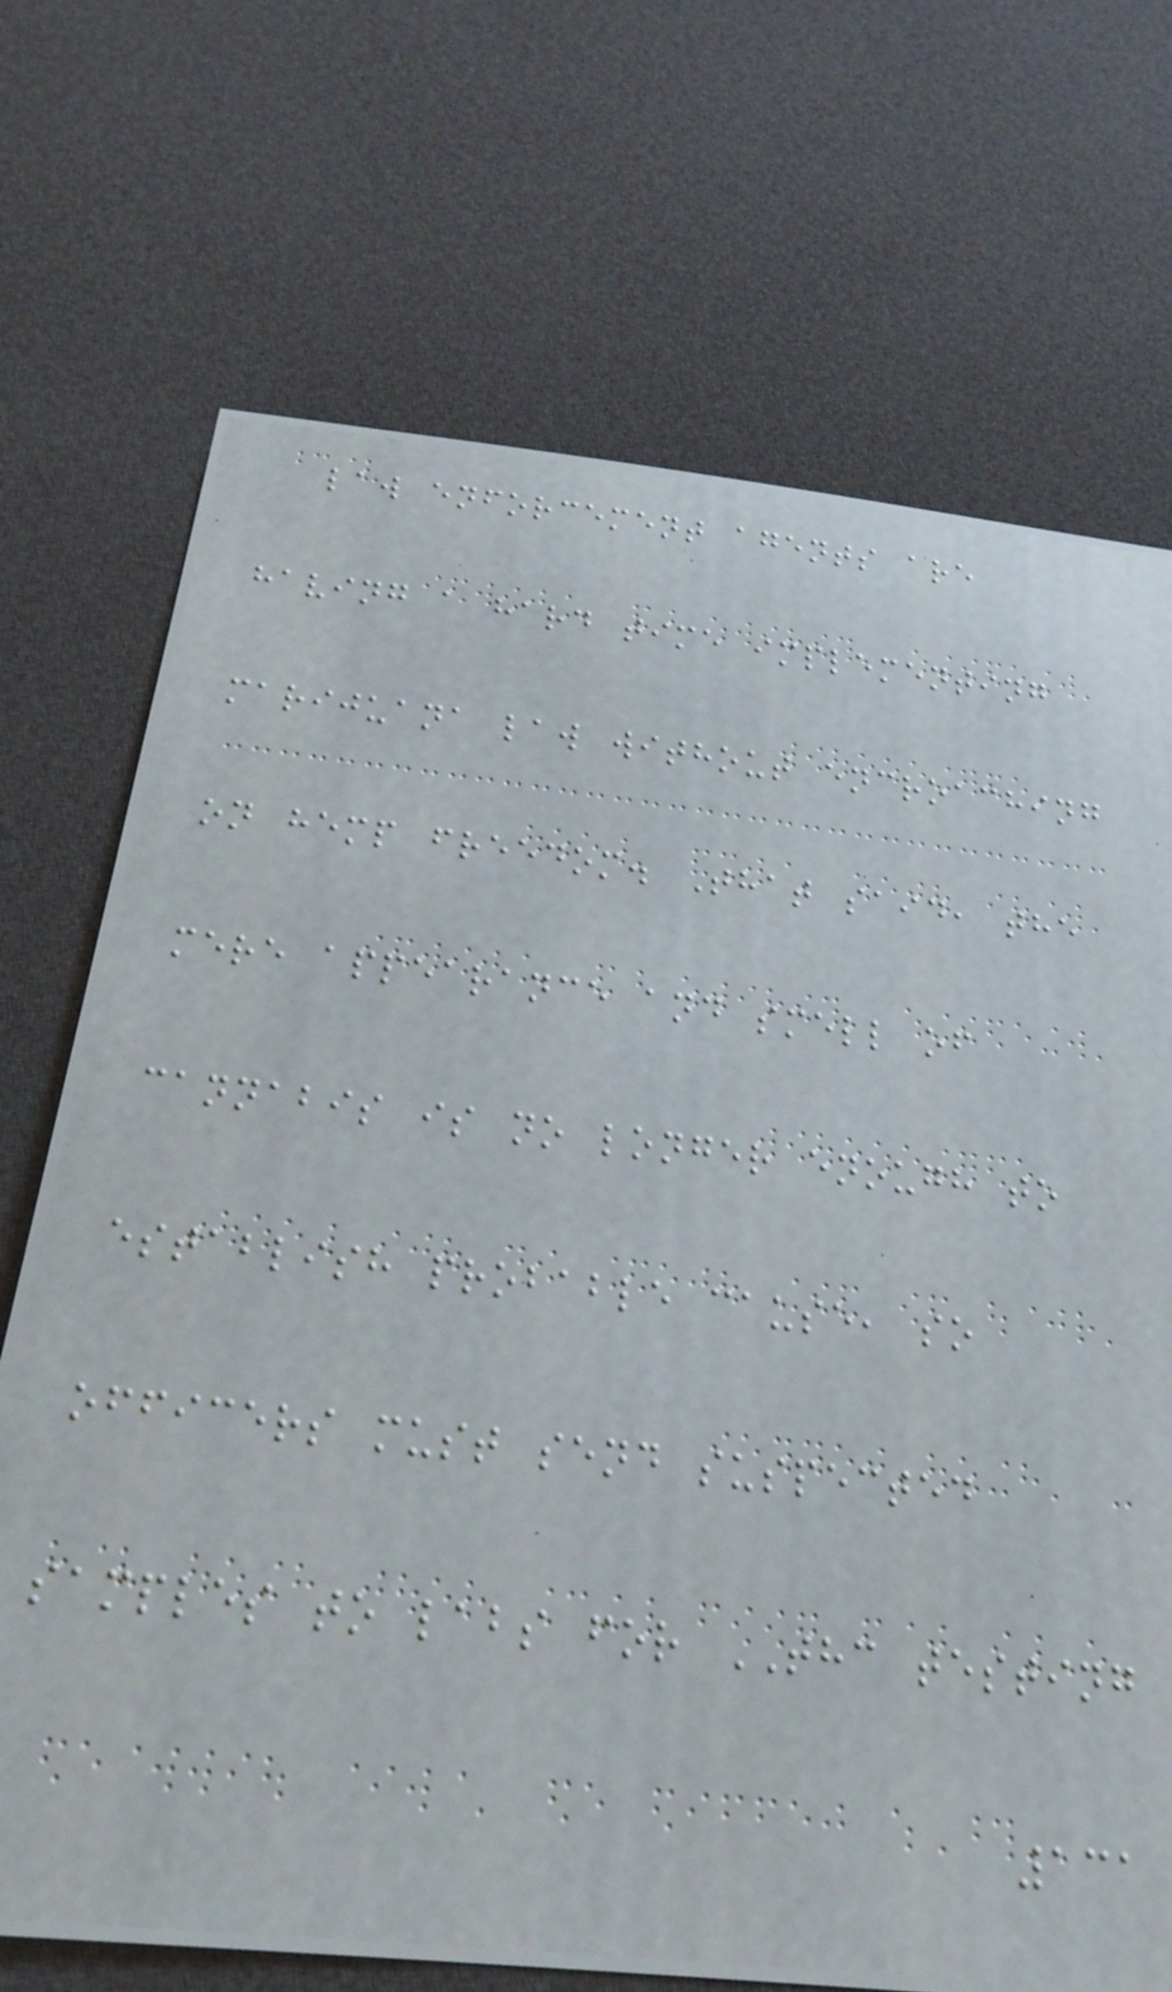law enforcement agents are
having a hard time implementing
marijuana law without encroaching
on hemp freedom. That said, the
mere appearance and smell of
cannabis is no longer enough to
establish probable cause, so
officers must send suspected
samples to labs for THC testing
131
